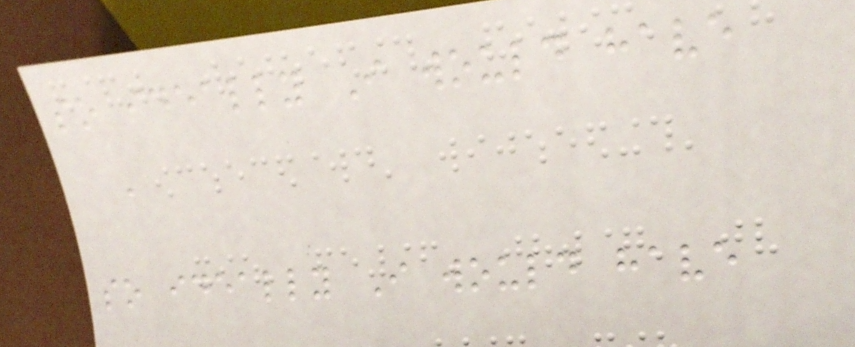so ideally I would have
a
so ideally I would have
